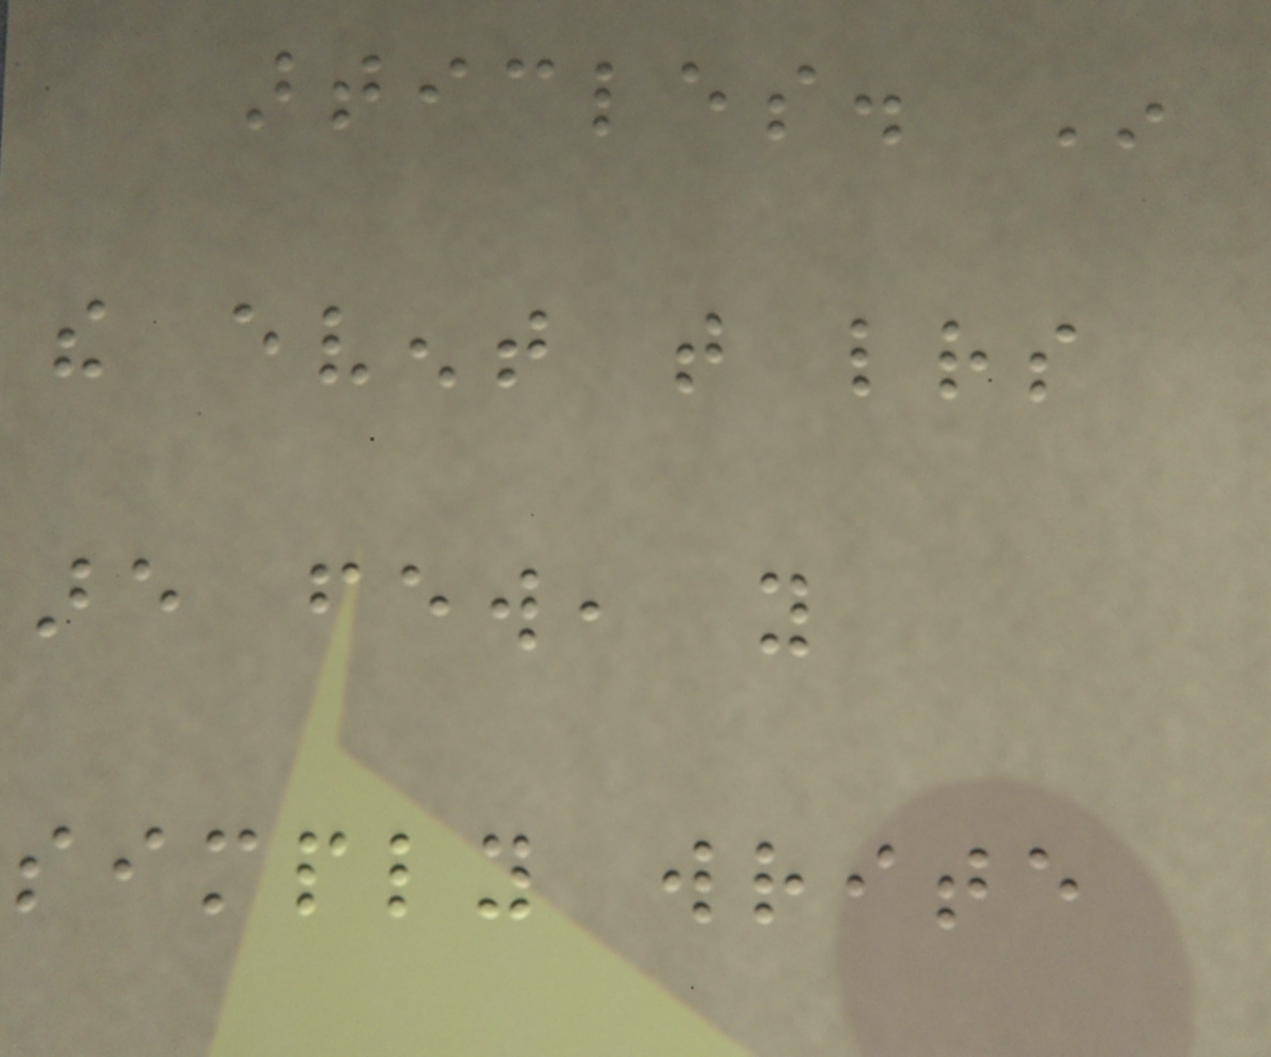articles. In
the event that letters
are few, you
simply write
